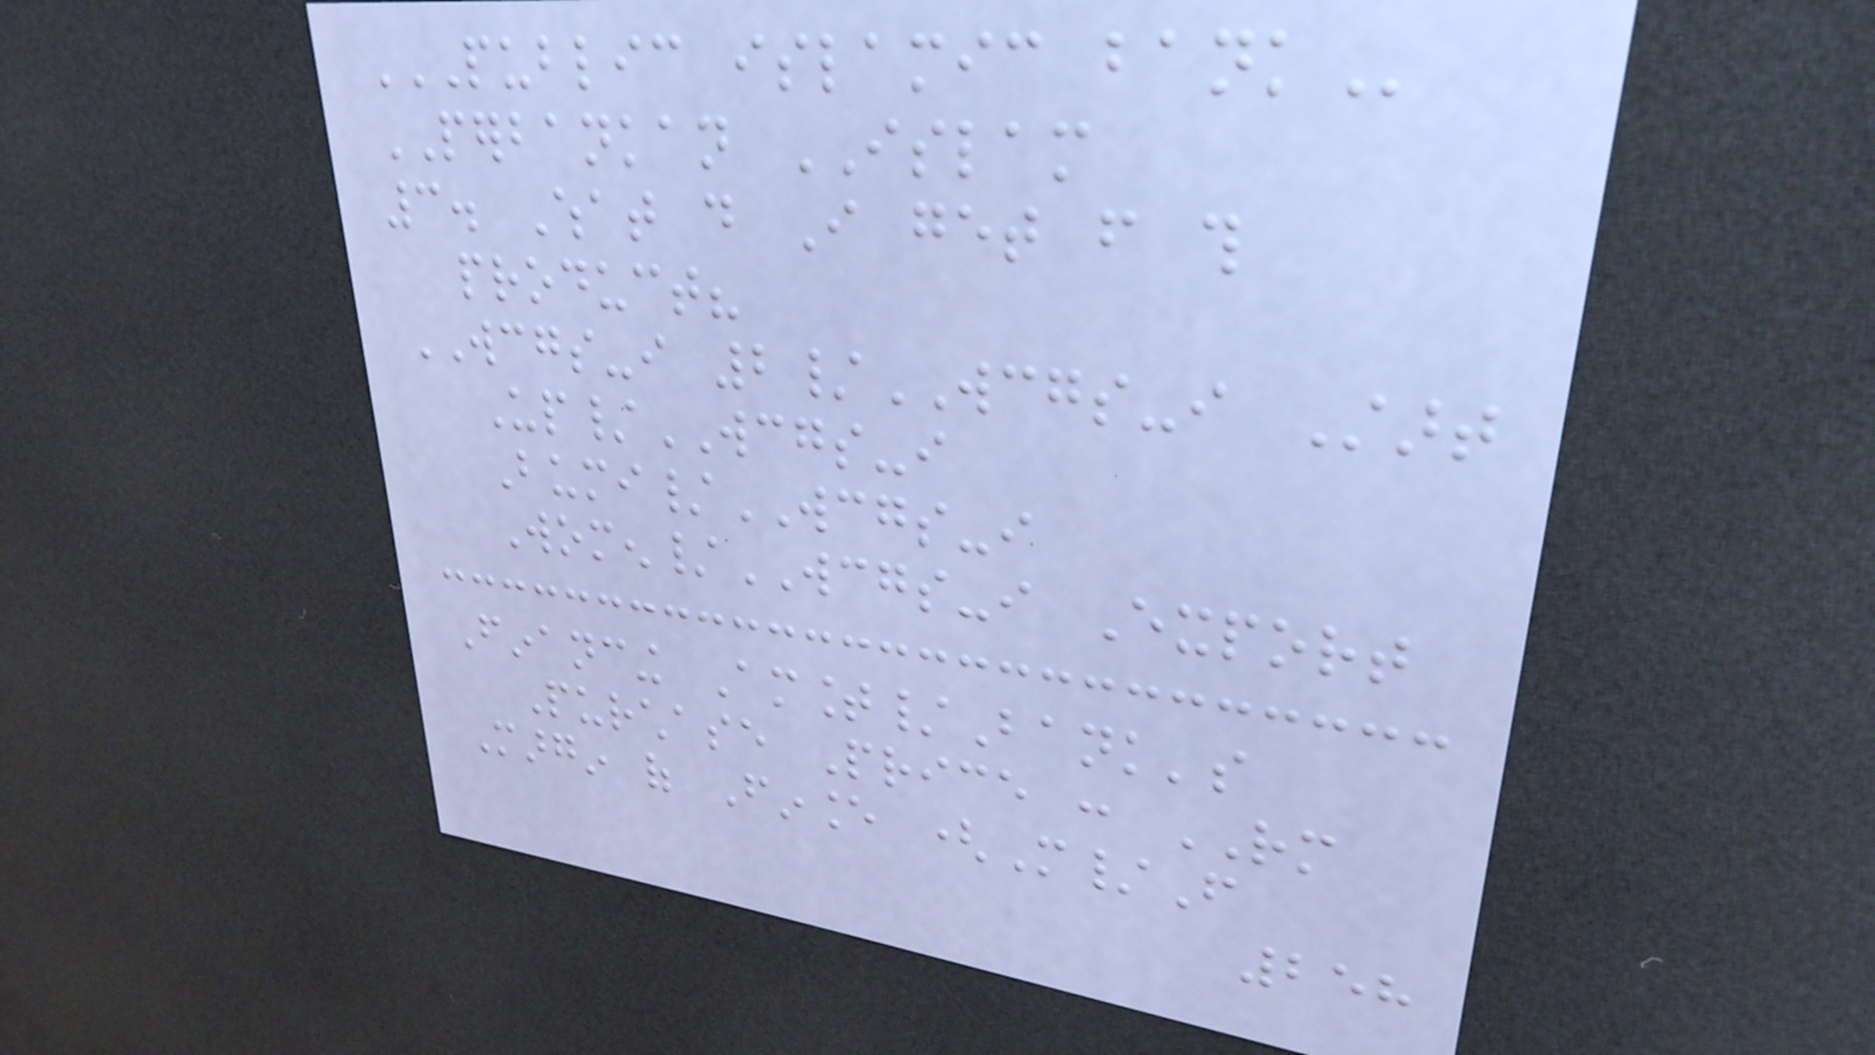PUBLIC ISLAMIC BANK
PERBANKAN ISLAM
3. What do I get from this
product?
WCGS-i 2/WCGS-i Start
Up/WCGS-i
Bumi/WCGS-i
Women/WCGS-i Export
Financing Amount/Bank's
Purchase Price : RM
Margin of Finance (M/F
258
